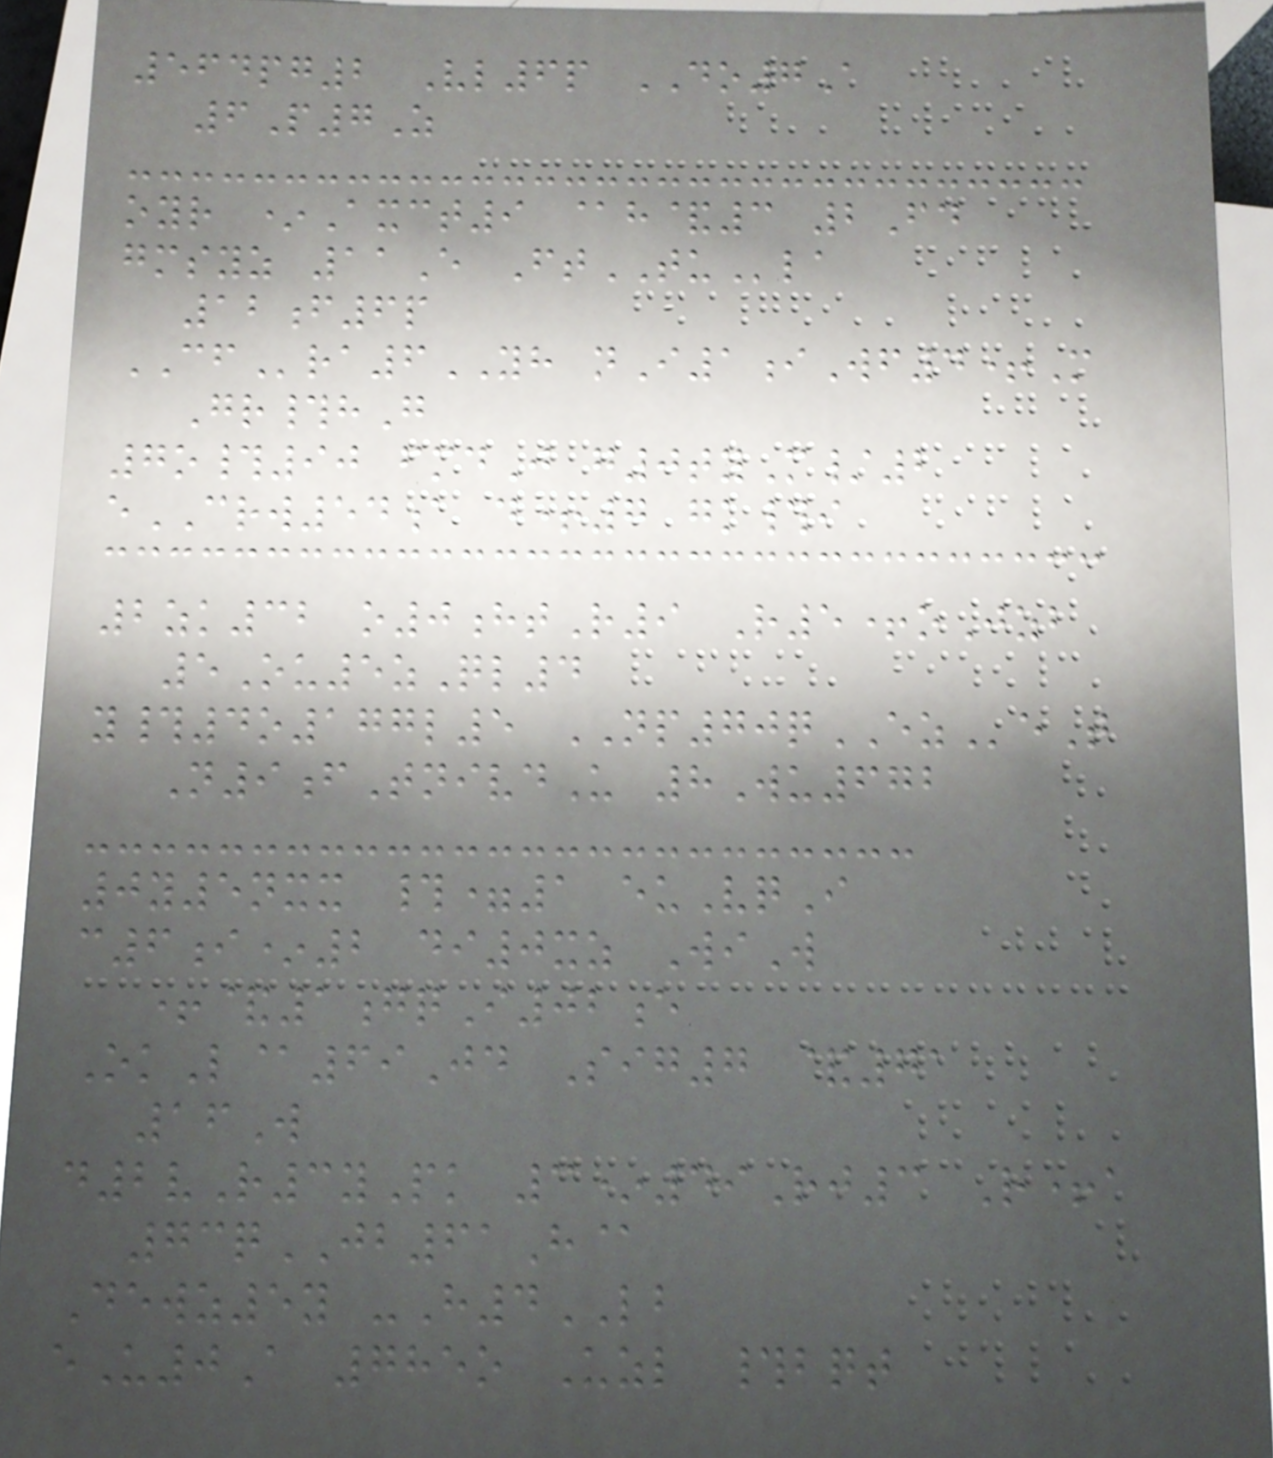564pg2 Vl6p DO7A
6P7Z
oyr *Axct9 @h&3 2Fd
gmsyz 11E FtTUla
12f6p
CFra6YH nI1iWf4+M
Gr#hG
7o#90 fmdJ g0tyM/2
eCRW54a d+7 gk#i
2zk32 o0htR9 R5+oJzb
5Ou5zQl4
y#4o177l5 NP70qEZeT
N9fTnivdU 8Wu672
0y5nxx #=1 euVqI
c6i*2 di0xz WiW
+&1gqI02e
OkL@69Jd Sig7 &71
16W
d2vR3yPk 3*49Rj3 R+a
73qJB61H@
Dewz5y -H4LB
eU0A 785o Uzl #bqt
